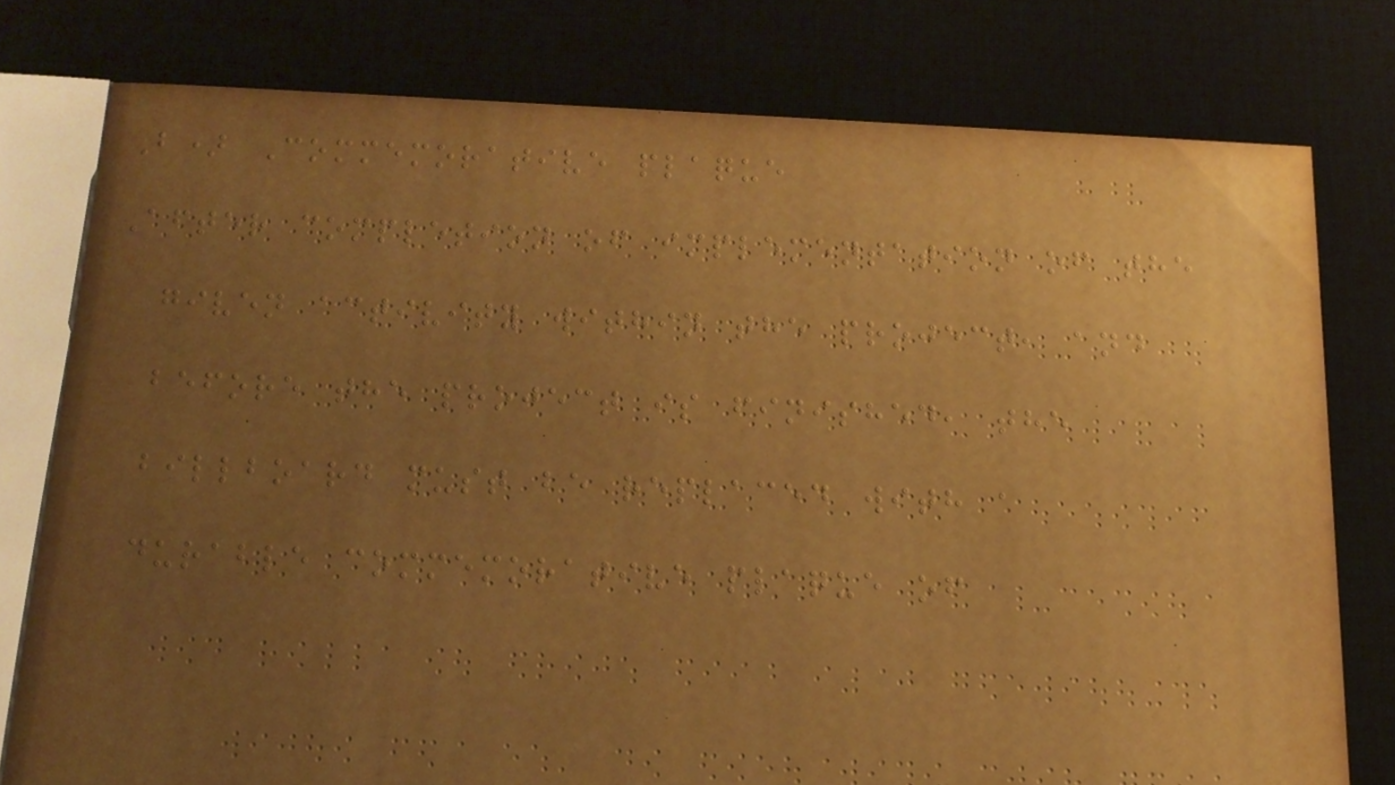B) Commemorative plaque
After completion of implementation of the
given activity within the project, and
before the project is finished, the
billboard must be replaced with a
durable commemorative plaque of
